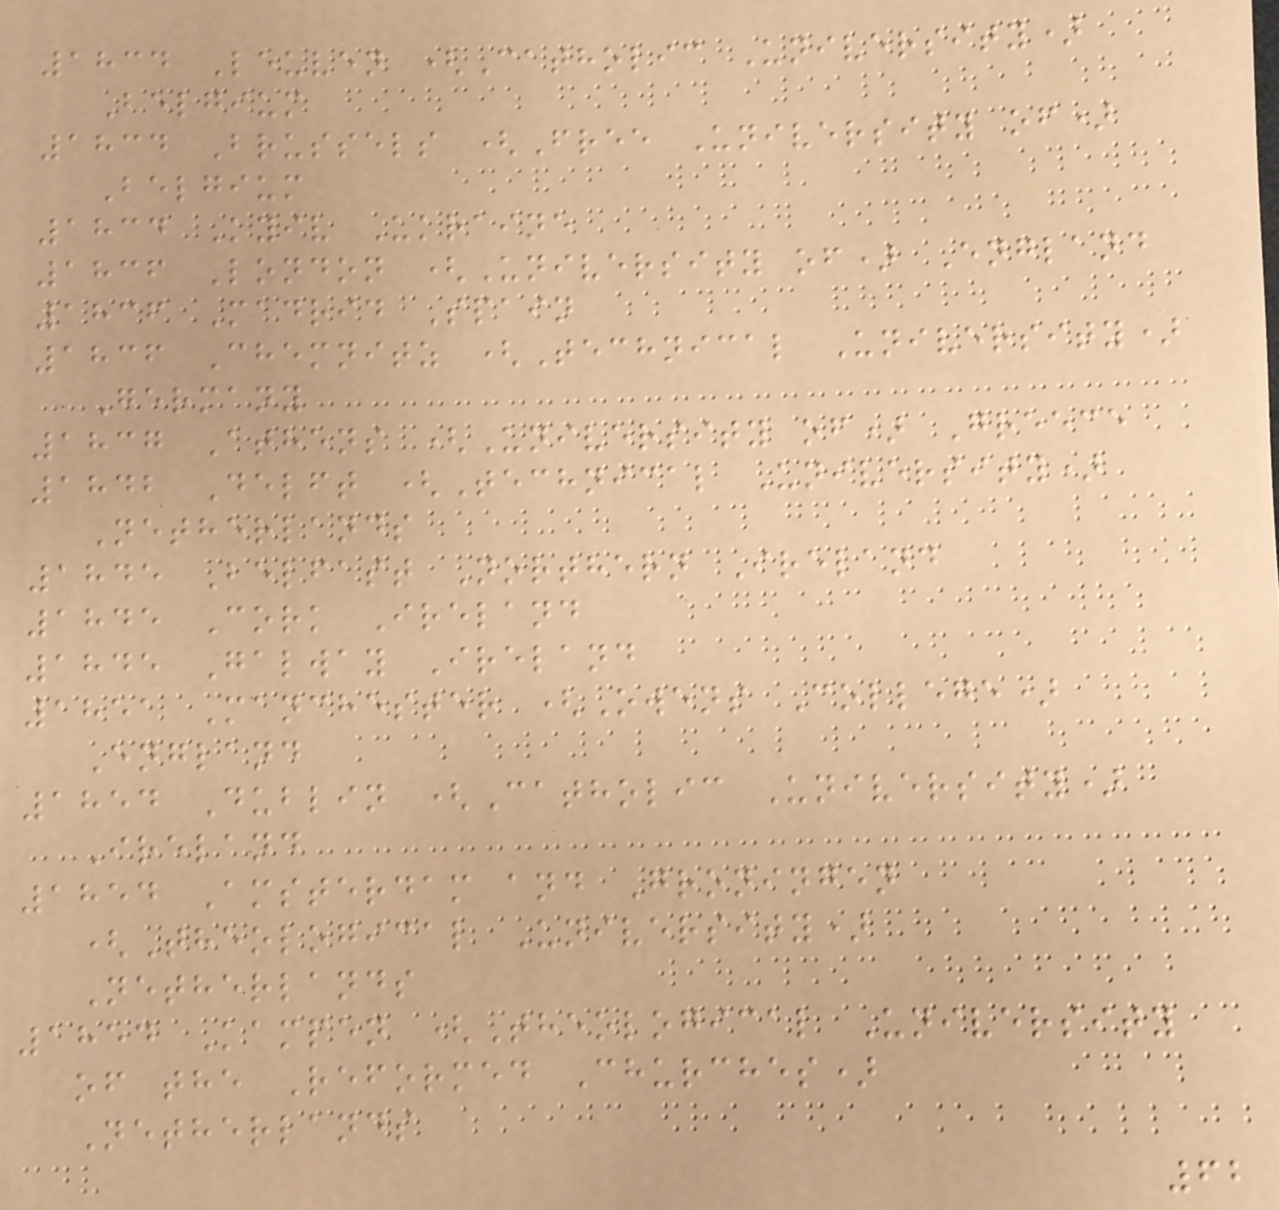1834 Leuven (Catholic University)
Belgium
1834 Brussels (Free University of)
Belgium
1834 Kyiv Ukraine
1836 London (University of) England
1836 Madrid Spain
1836 Chemnitz (Technical University)
Germany
1837 Athens (University of) Greece
1842 Delft (Technical University)
Netherlands
1845 Belfast Northern Ireland
1845 Cork Ireland
1845 Galway Ireland
1851 Manchester (Owens College)
England
1854 Dublin (Catholic University)
Ireland
1854 Amsterdam and Groningen
(Theological University)
Netherlands
1854 Kampen (Theological University
of the Reformed Churches)
Netherlands
62
